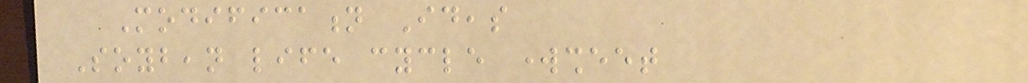Modification Ideas
Soybean life cycle worksheet
